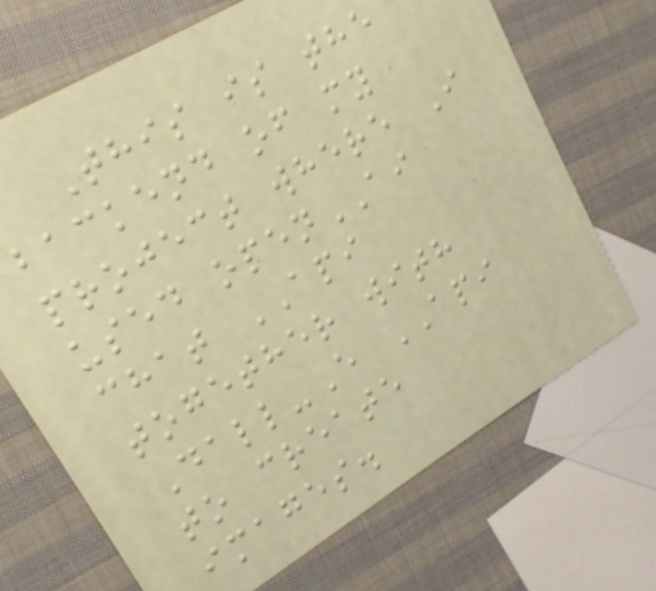This is the
backend of my
project where I
used openAI
chat API
together with
Dall-E API
to create
images.
